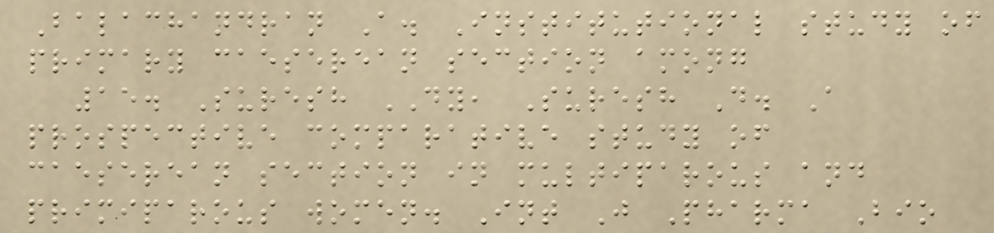Balachandran A. Institutional study of
primary caeserean section among
15. Suresh DY, Suresh D. A
prospective comparative study of
caeserean section in multiparous and
primiparous women. Int J Pharma Bio
